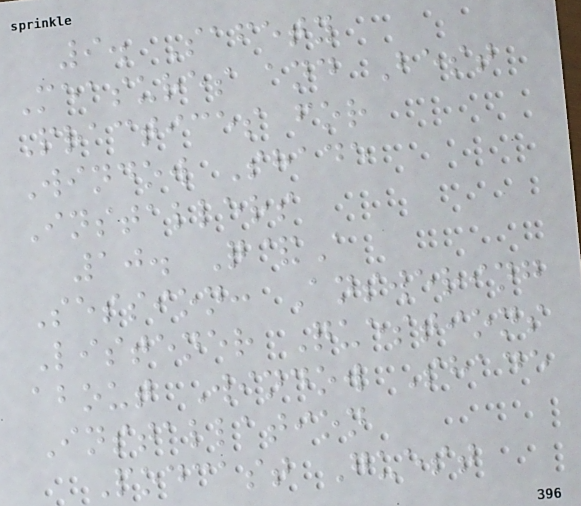9. Safety
Measures and Best
Practices for
Window Shade
Installers
10. Q&A
Session: Answering
Listener Questions
about Window Shade
Installation
Podcast Guest
